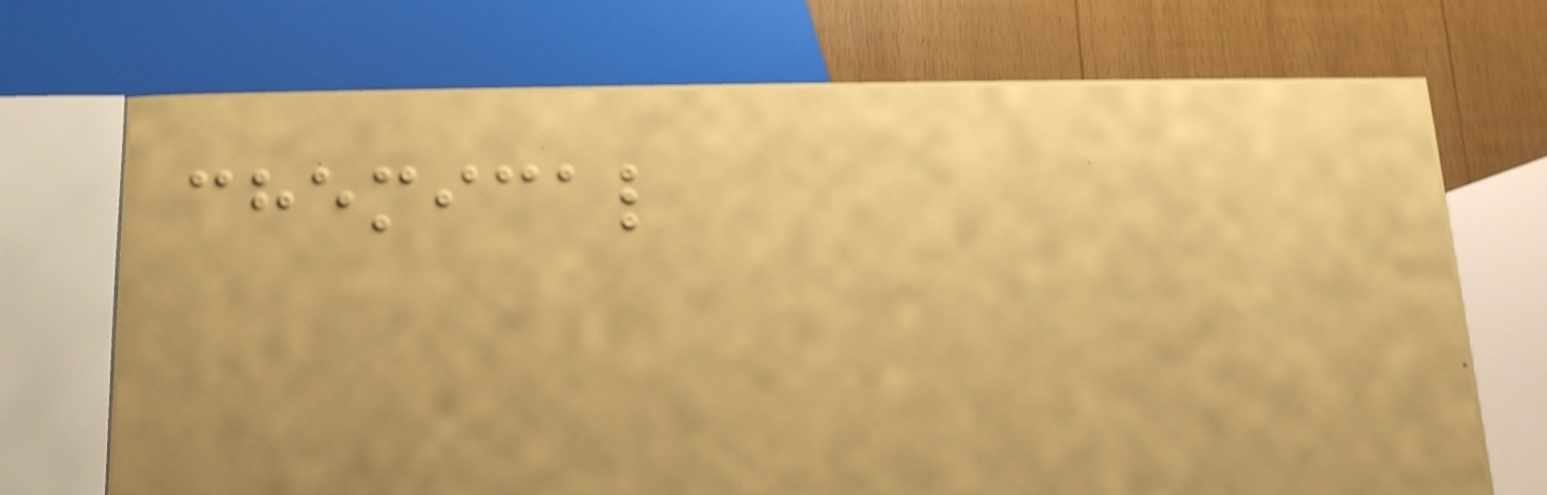chemical
